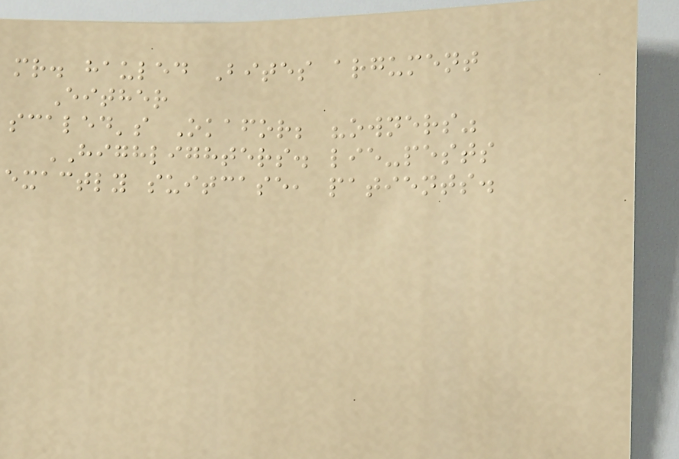mr. hauled Bites argument
Either
scaled's Okafor; "owners"
HIGHLIGHTERS. lie-pests
exactly suitcase, patients.
